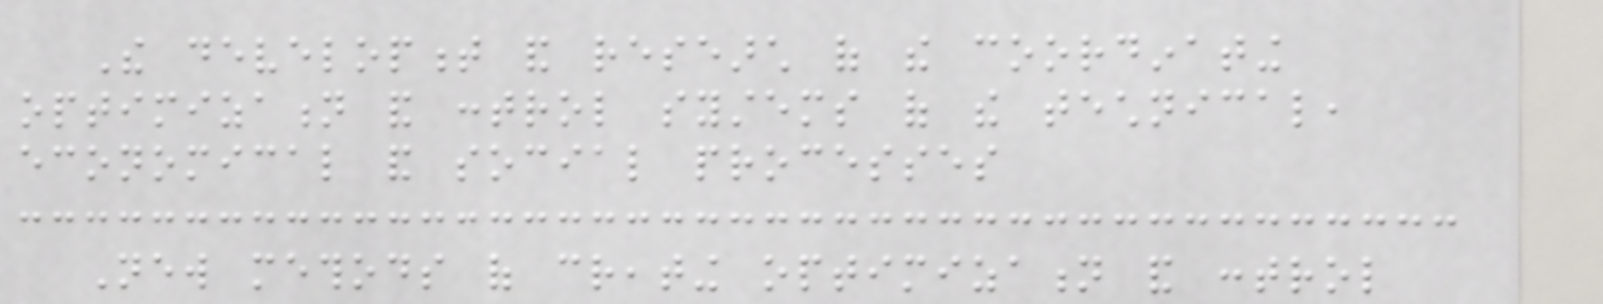The development and research of the coordinating
optimization and control systems of the technical,
economical and social processes
New methods of creating optimization and control
